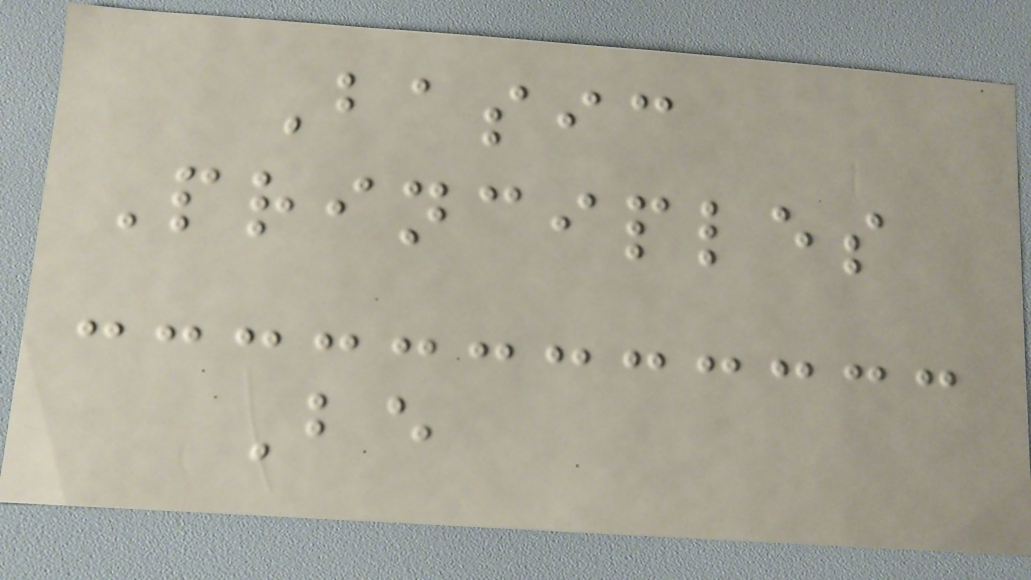Basic
Principles
Be
